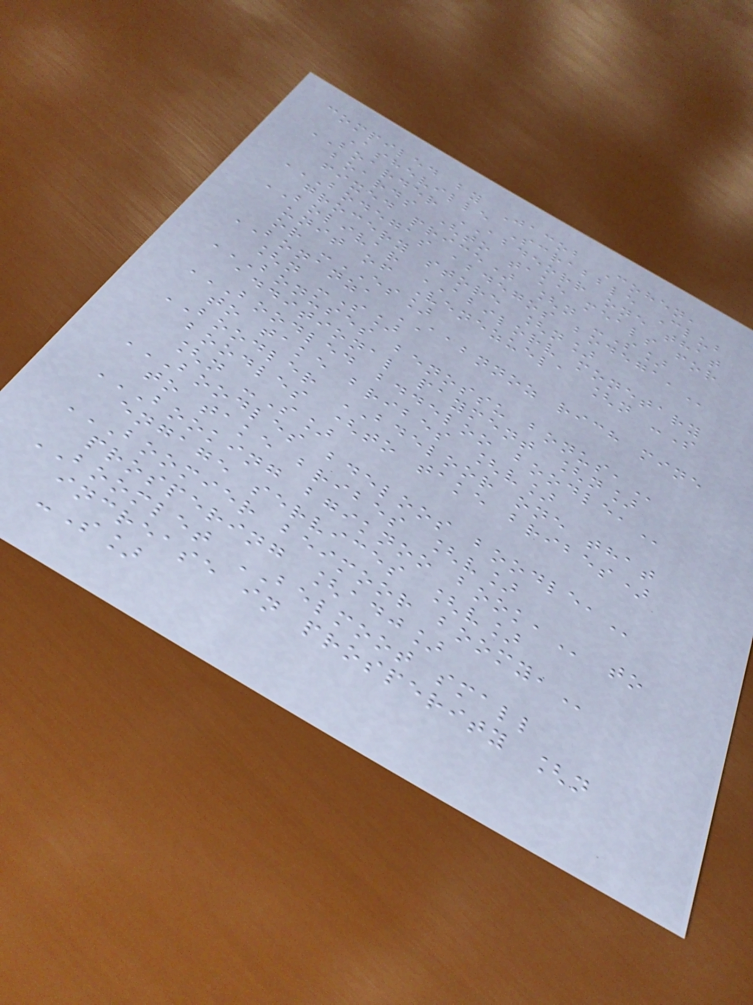compiled by Jacob Cohen,
Asheville Scrabble Club
BOARDER ABDEORR one that
boards (to take meals for
fixed price) [n -S]
BODEGAS ABDEGOS BODEGA,
grocery store [n]
BOLIVAR ABILORV monetary
unit of Venezuela [n -S
or -ES]
BONANZA AABNNOZ rich mine
[n -S]
BONUSES BENOSSU BONUS,
additional payment [n]
BOODLED BDDELOO BOODLE,
to take bribes [v]
BOODLER BDELOOR one that
boodles (to take bribes)
[n -S]
BOODLES BDELOOS BOODLE,
to take bribes [v]
BOOKING BGIKNOO BOOK, to
engage services [v]
BOOMIER BEIMOOR BOOMY,
prospering [adj]
BOOMLET BELMOOT small
increase in prosperity [n
-S]
